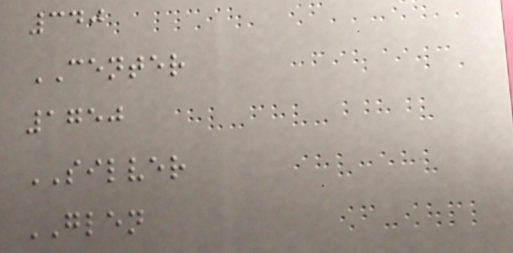340
CENTER
1750
SILVER
GLEN
